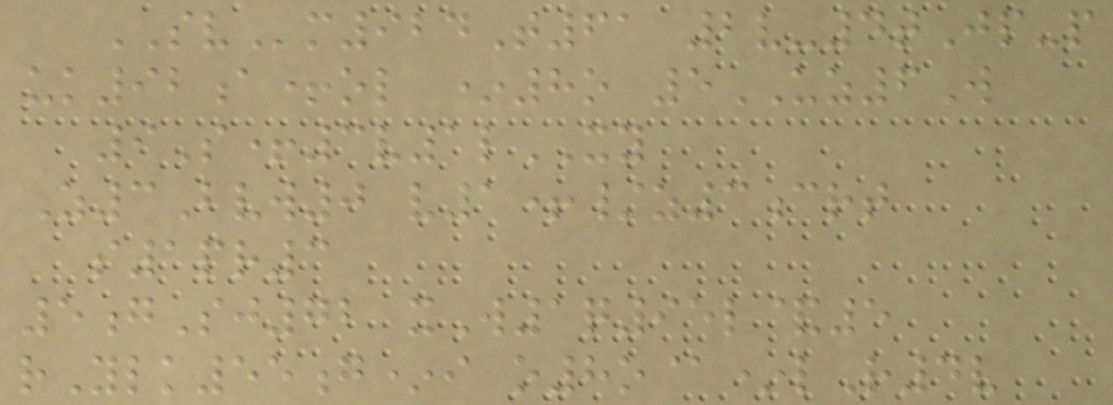SVm924T61 2v-4tJp-p
uk92a+ol *8o 5UZ6W
9S+3v1lXY
Z3Bvw0 v1+/z3crt
s1pr3
5gSj72 xW1q95l&5
rYlk55g*i o8o@*lR4v
